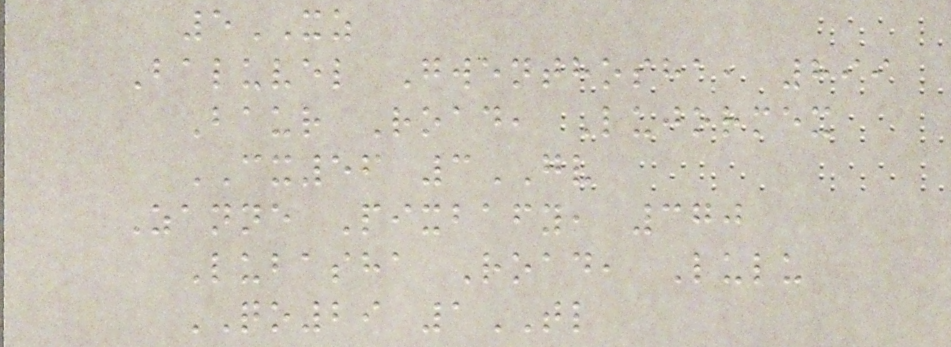5XZ
Baluvel Gwenthosha, 899
Baur Road, Lujormex
CX56 3GV
Zanne Pixbafy, 370
Lubasha Road, Lulu
QO29 1TL
